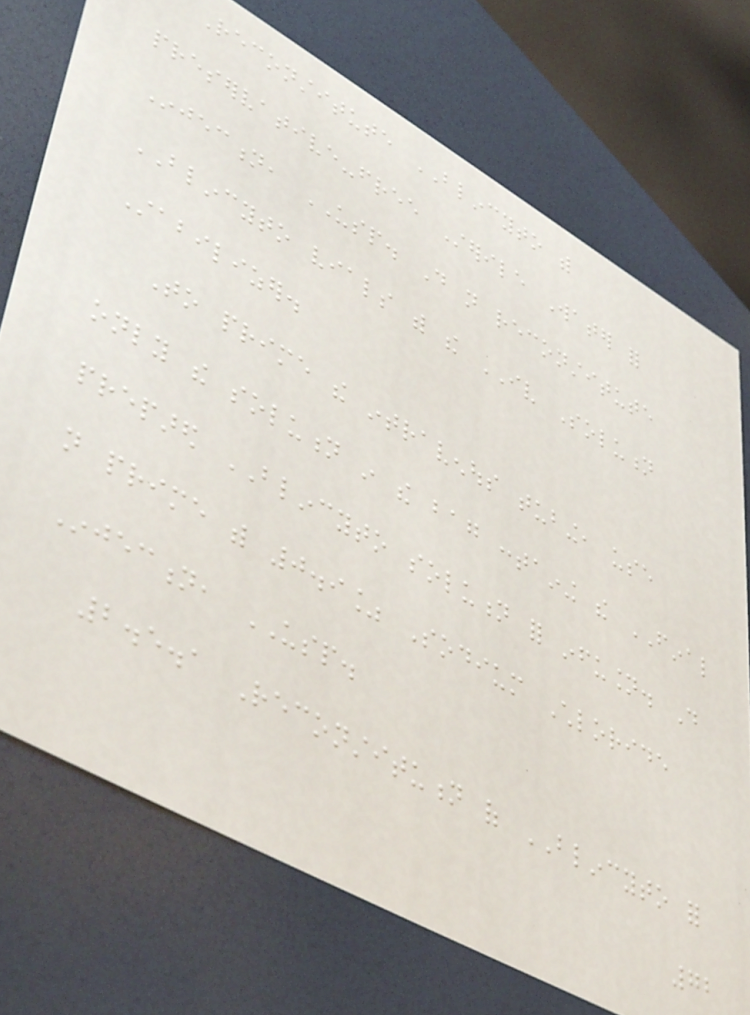Reconstitute BLINCYTO with
preservative-free Sterile Water for
Injection, USP. Do not reconstitute
BLINCYTO vials with the IV Solution
Stabilizer.
To prime the intravenous tubing, use
only the solution in the bag containing the FINAL
prepared BLINCYTO solution for infusion. Do
not prime with 0.9% Sodium Chloride
Injection, USP.
2.5.1 Reconstitution of BLINCYTO for
72
